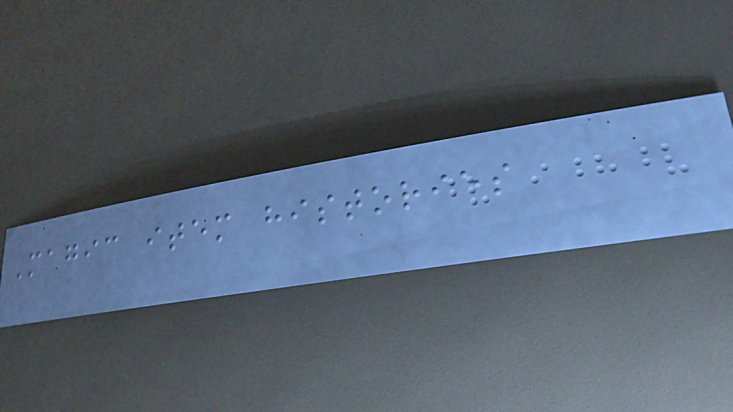Magic item histories
